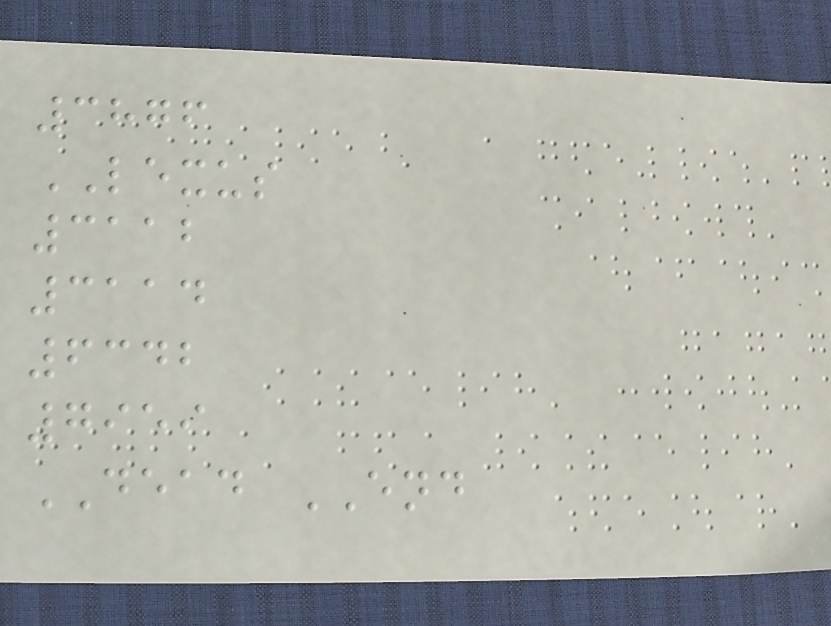3876
LEXUS
3112
3114
6342
7959
DEAD END
